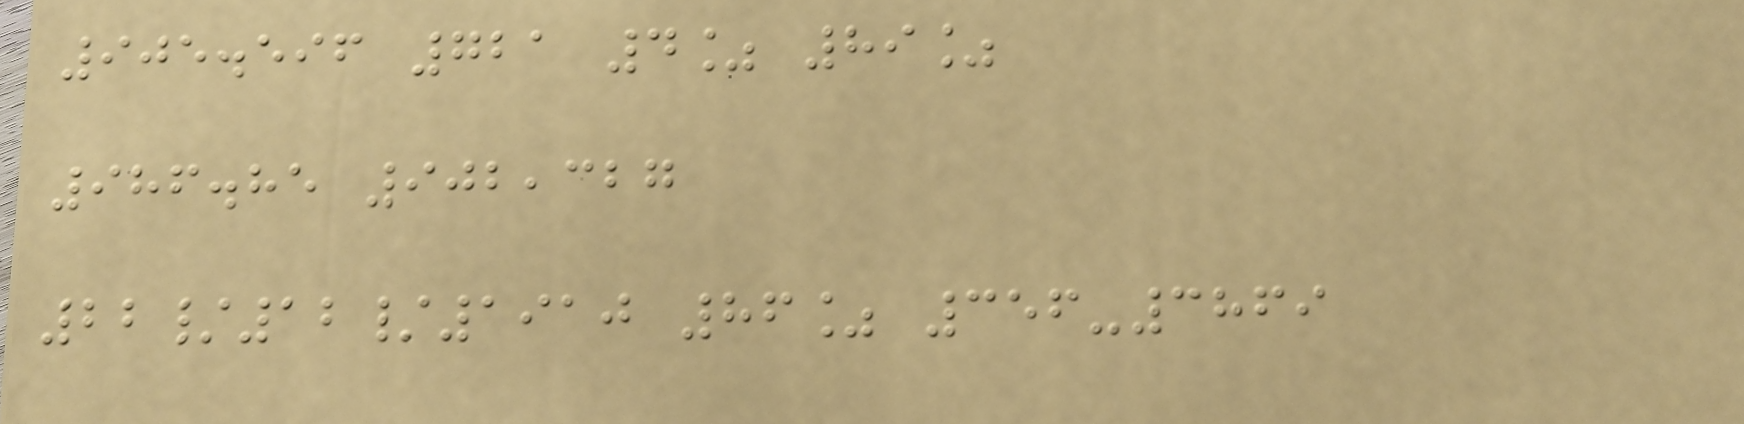905.596 721 4% 89%
986.85 902,327
22/12/1910 86% 356-3869
